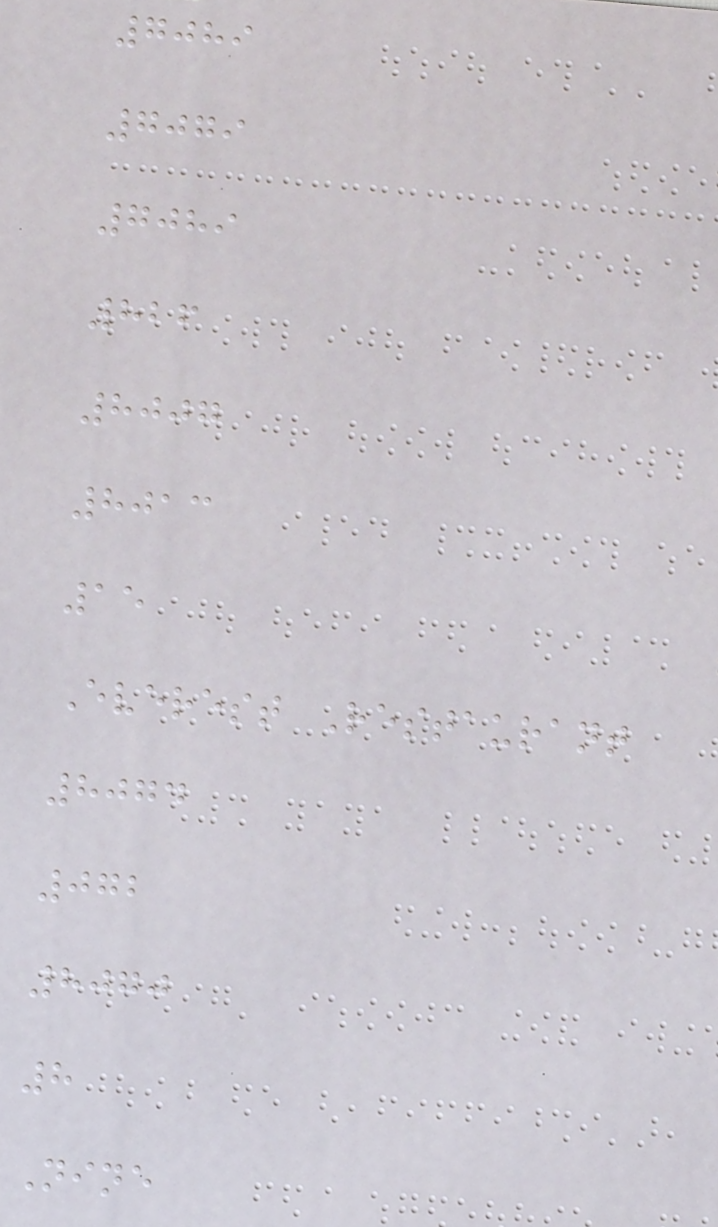7089
7079
7089
826
8007
8013
15
Everest Restaurant
8074
072
8070
8
Nine
